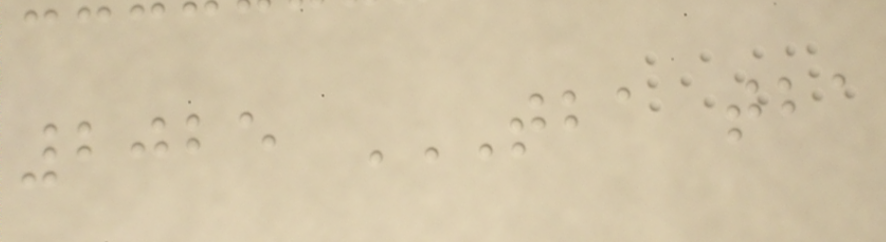2025 TBA TBA
